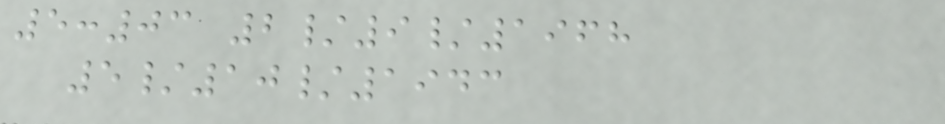5:03 2/9/1968
5/10/1943
